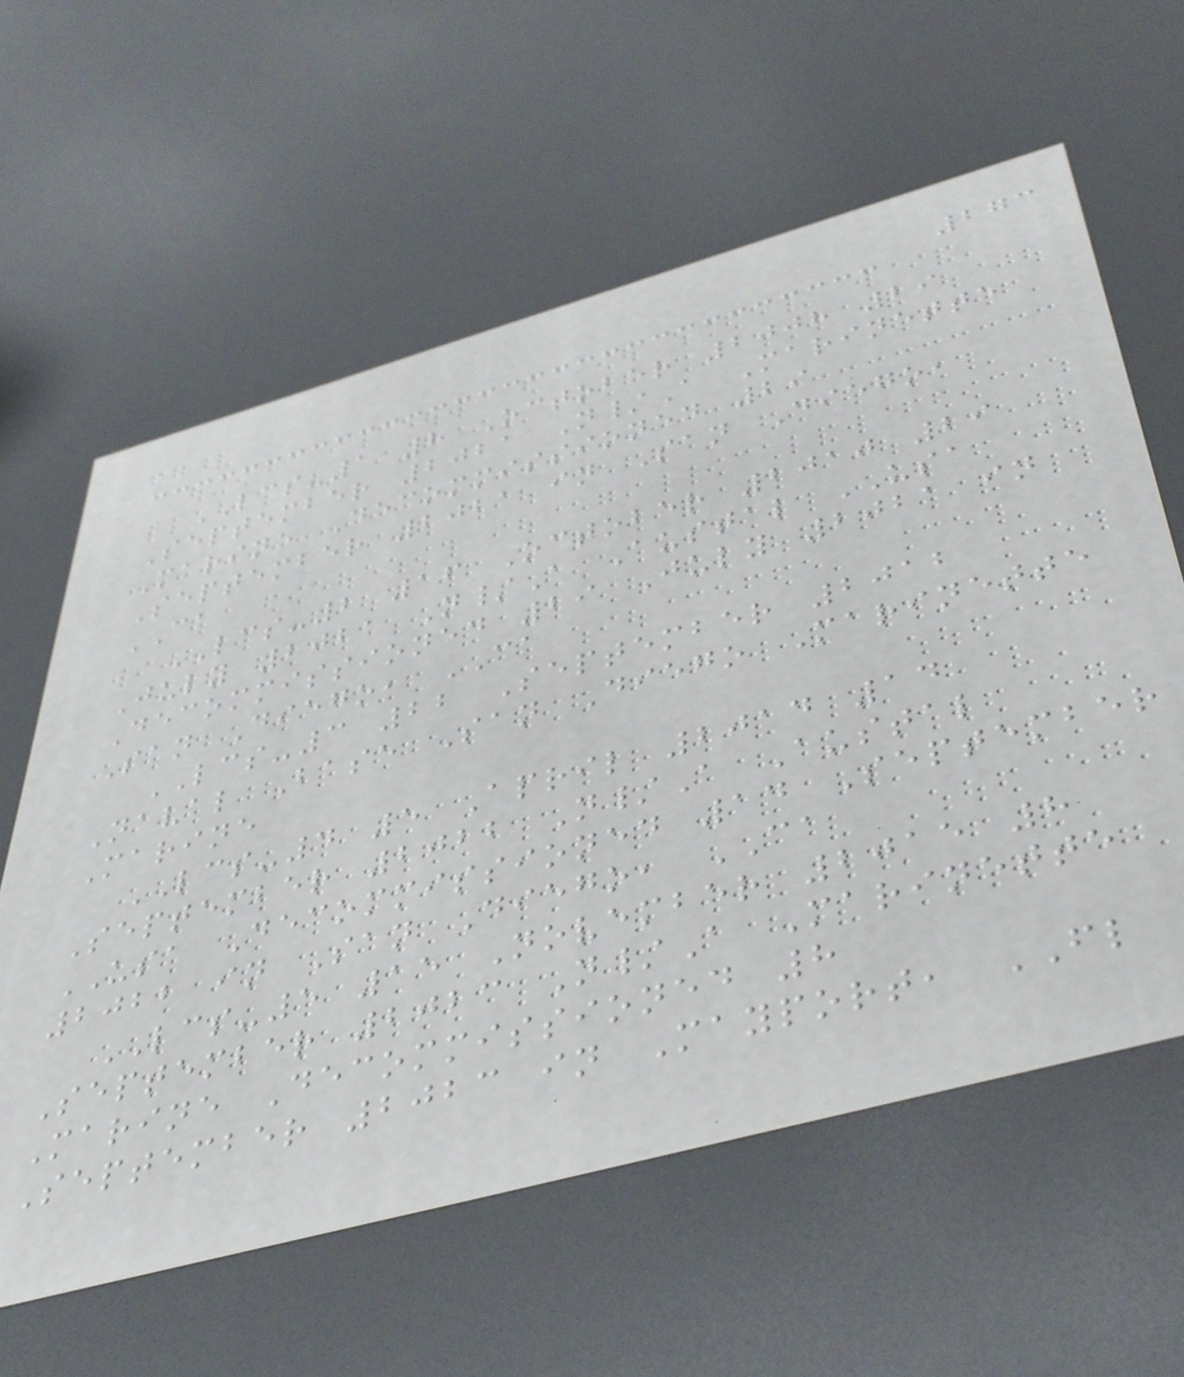273
LCS-1 8 October 2008 29
September 2021 N/A Marinette
Marine Decommissioned 29
September 2021 in San Diego,
CA
LCS-2 16 October 2010 29
July 2021 N/A Austal USA
Decommissioned 29 July 2021 in
San Diego, CA
LCS-3 22 September 2012
Naval Base San Diego Marinette
Marine
LCS-4 5 April 2014 14
September 2022 N/A Austal
USA Decommissioned 14 September
2022 in San Diego, CA
LCS-5 15 November 2015 8
September 2023 N/A Marinette
Marine Decommissioned 8
September 2023 in Mayport, FL
